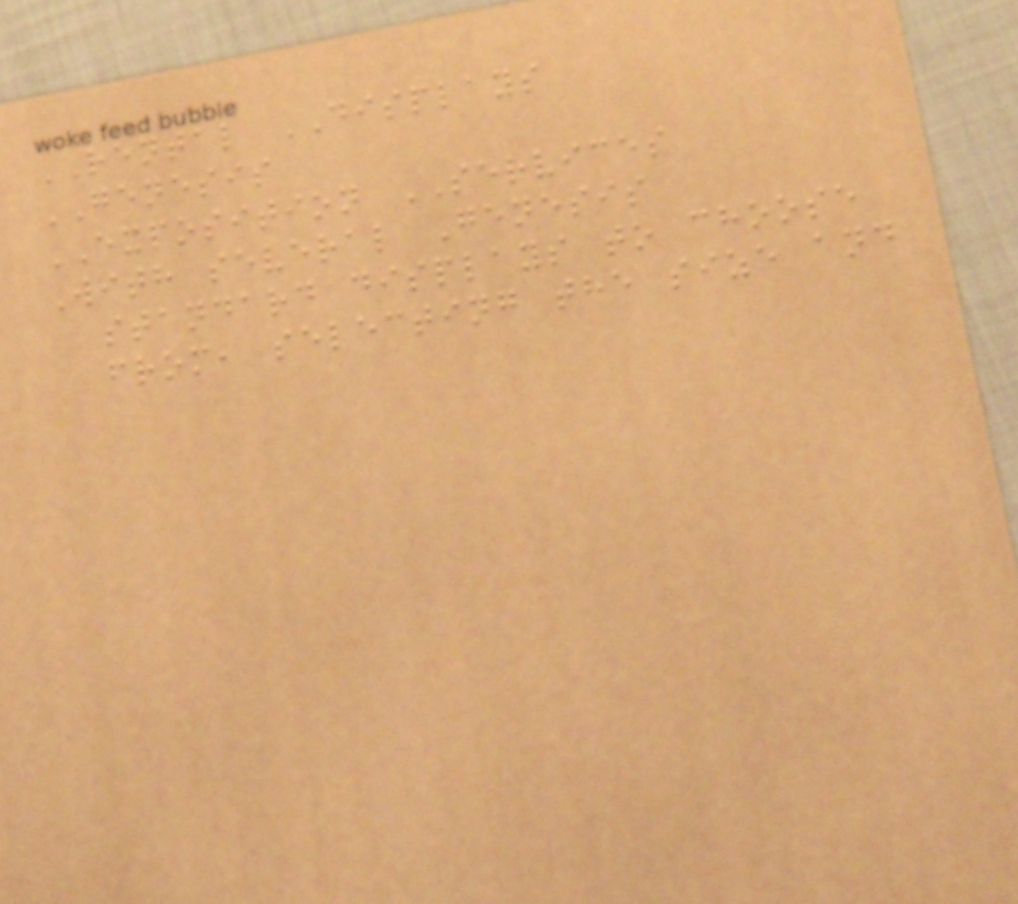RENTAL DISPLAYS
GENESIS
EXPOSITION SERVICES
With several Genesis
standard displays to choose
from, selecting the size and
